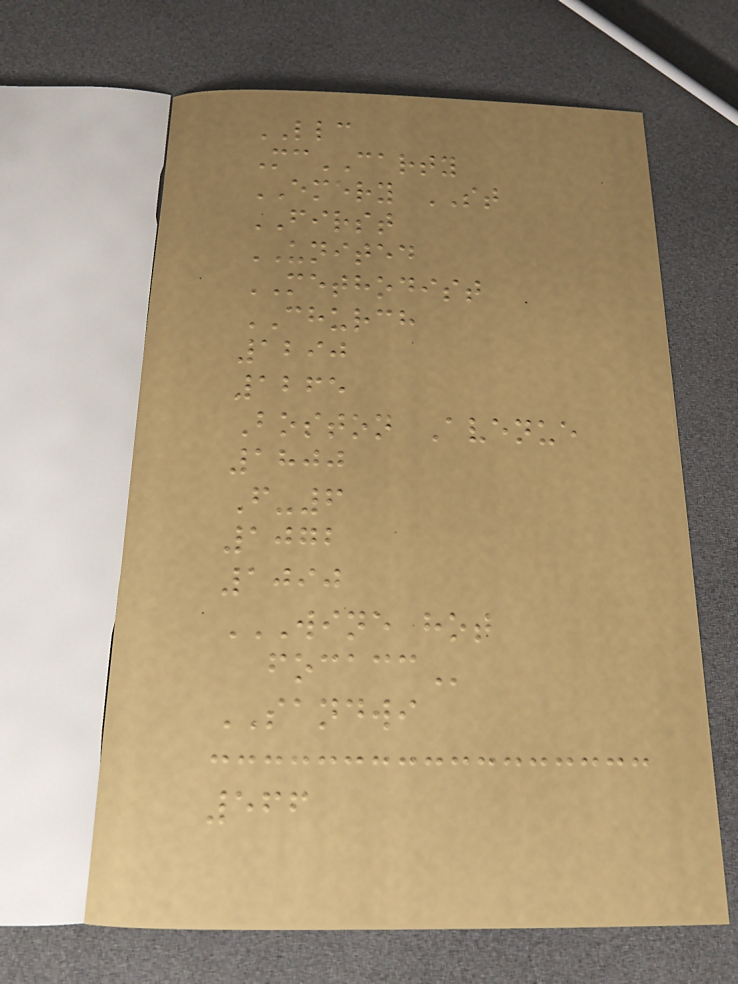LLC
McCARTY
EMERY ST
FIRST
UNITED
METHODIST
CHURCH
1290
1265
Boston Avenue
1800
F-6
1072
1090
WINE HOT
FOCACC
SANDWI
566
